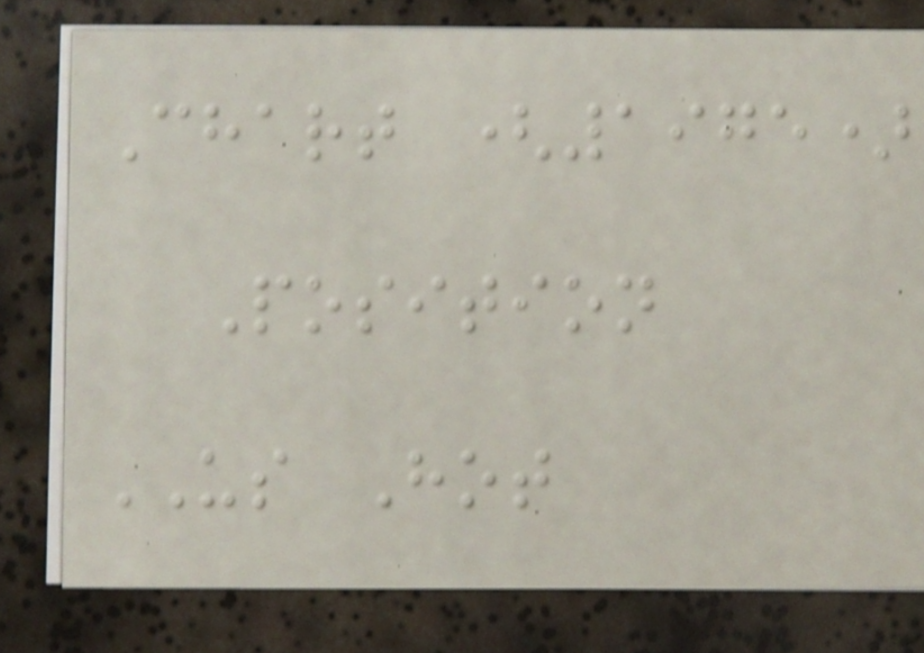Chart (1975)
Position
US Hot
